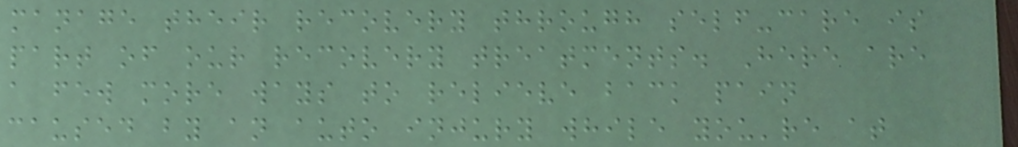manage their recovery through self-care is
part of our recovery treatments. Here are
a few more ways to relieve back pain
caused by an auto injury while you're at
